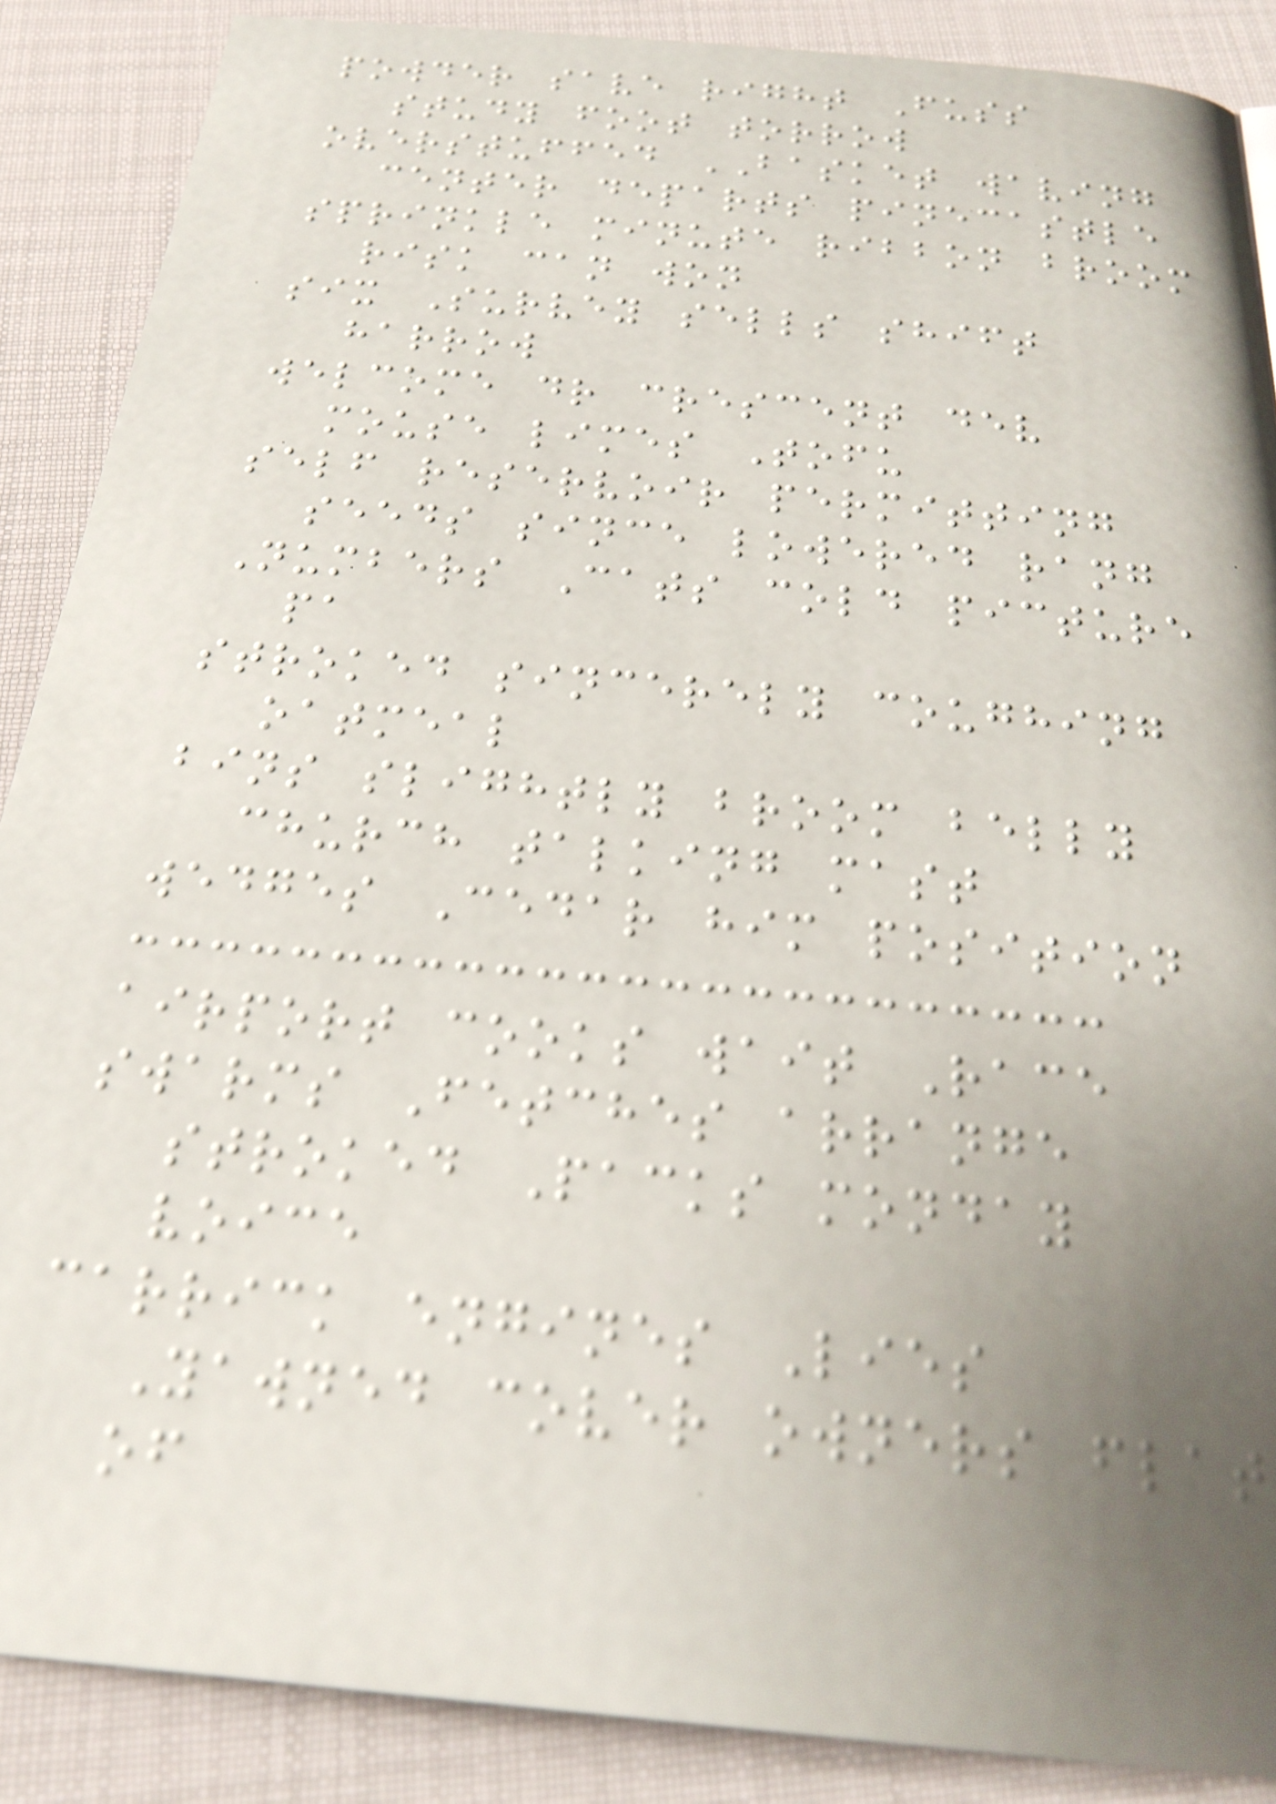powder save right Fuss
study foot torrow
overstuffed BASKET waving
center departs pinecastle
sprinkle minute ribbon broom
risk can won
six Survey sells shift
harrow
welcome dr crescent dev
mouse limes Tofu
self reservoir permitting
seeds since lowered rang
Numbers Cats cold picture
pa
stroked sincerely coughing
oatmeal
bins slightly broom belly
church talking mast
wedges Cedar him position
airport cooks wait Race
swarms Fetches arrange
stroked Packs monday
voice
carrick engines Lies
Yawned cover owners flat
of
